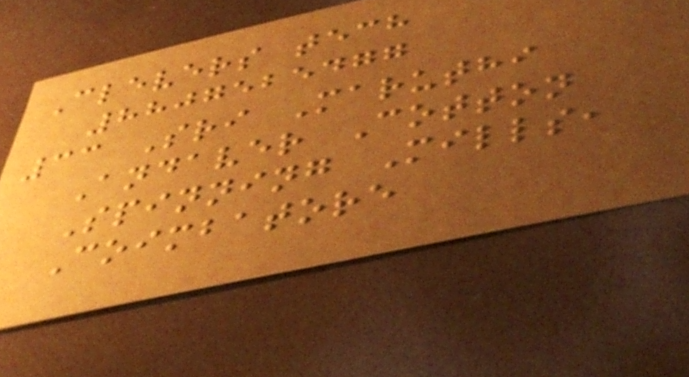Clevers tech
8807525477
33 Sri Maruthi
Andaver Cotton
Spinning Mills,
Coimbatore
